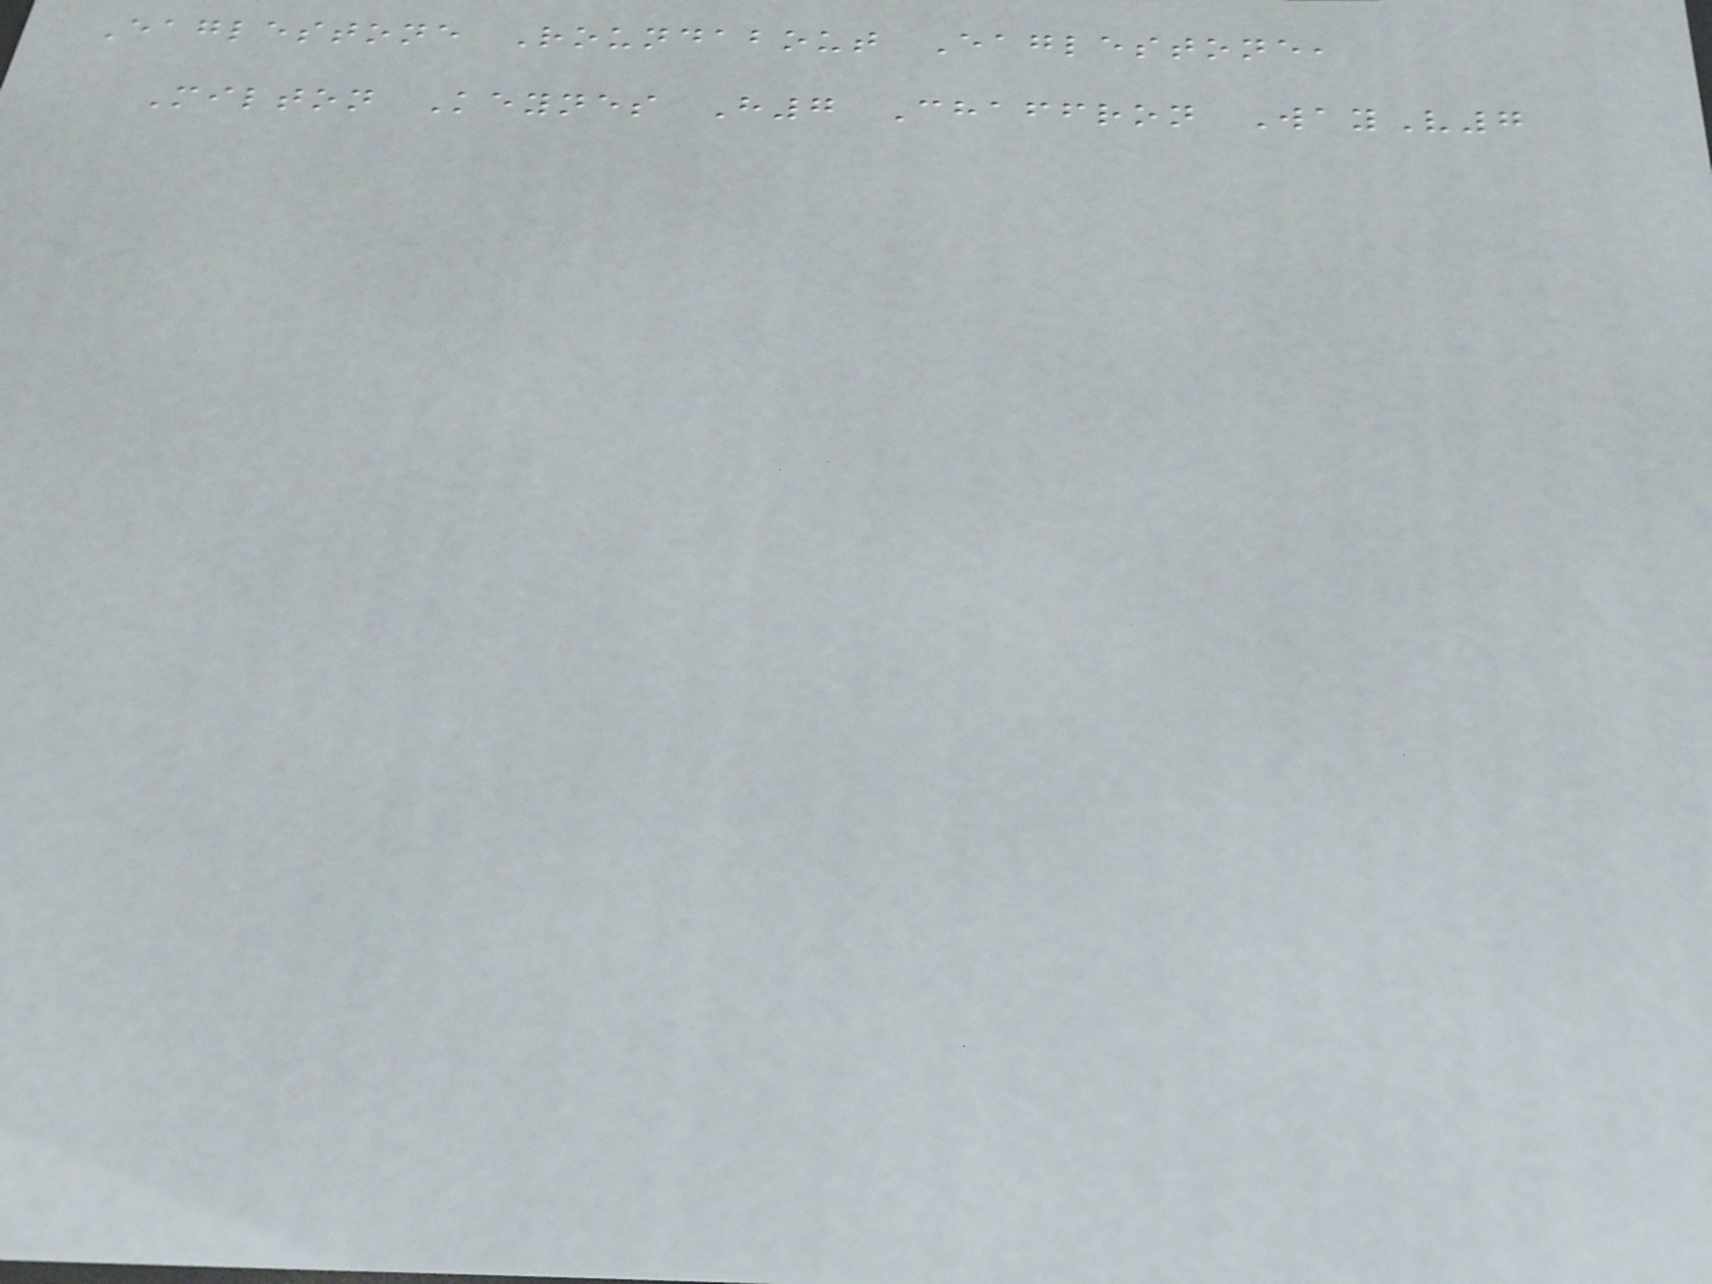Eaglestone Roundabout Eaglestone,
Milton Keynes H7 Chaffron WayV7
